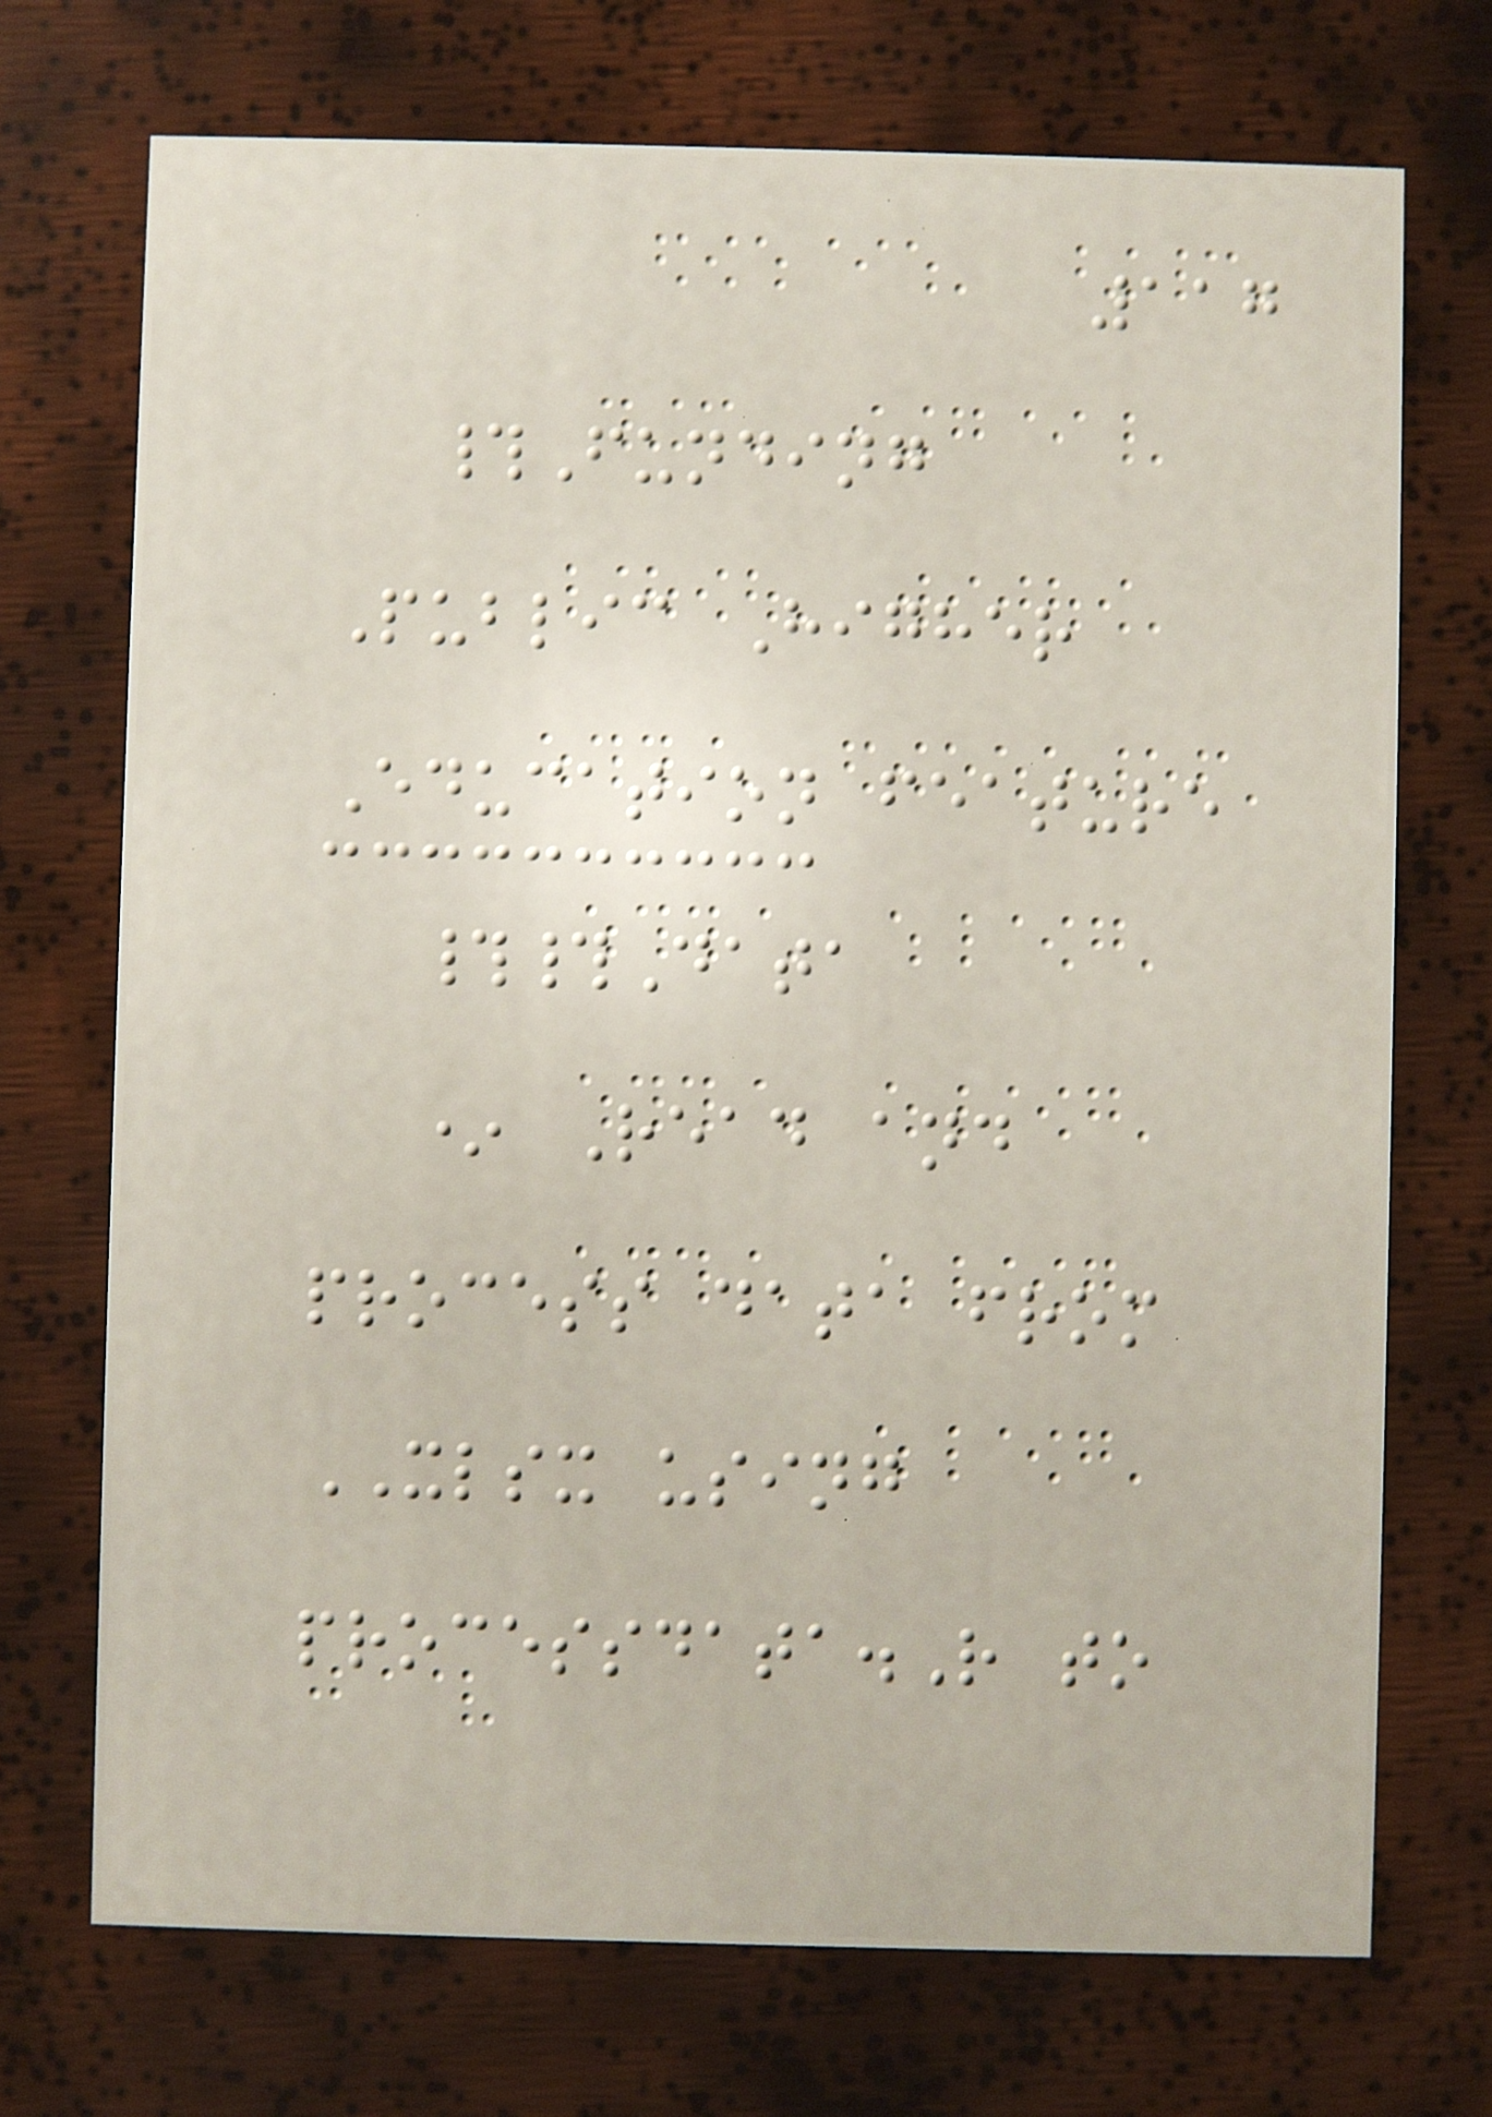117
#Funding
Public Higher
Education feature
##Data
* Read and
process data from
XLSX using
processdata.R to
